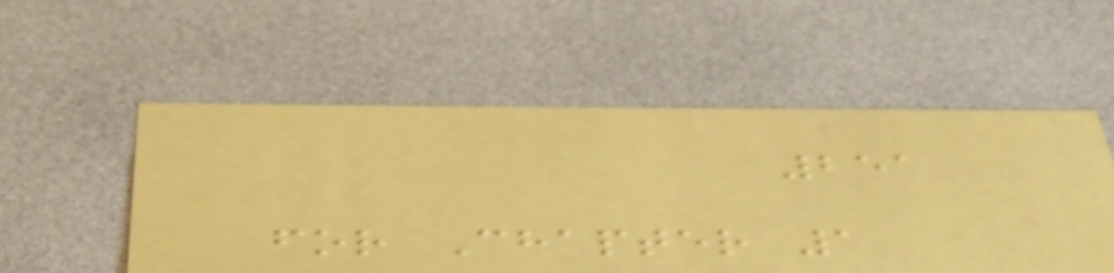251
for Chapter 1
